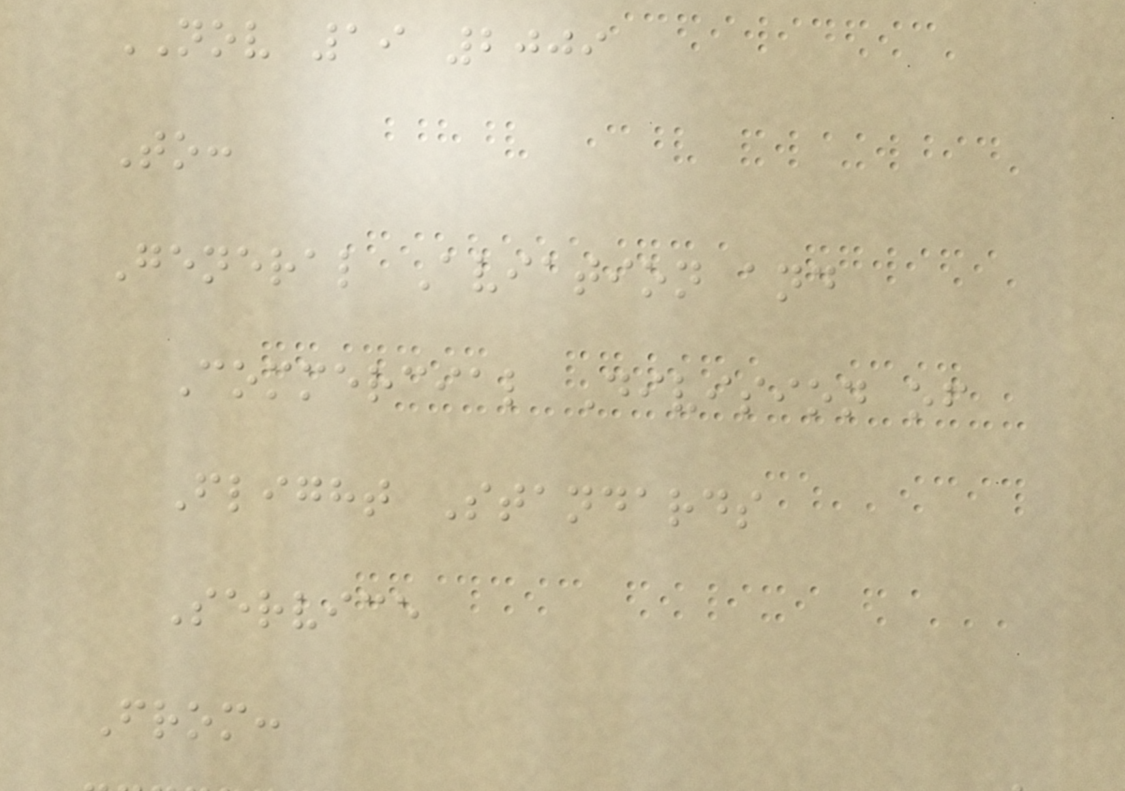NOV 19 2009
To:
General Aviation and
Commercial Division of
Flight Standards
Service
From:
